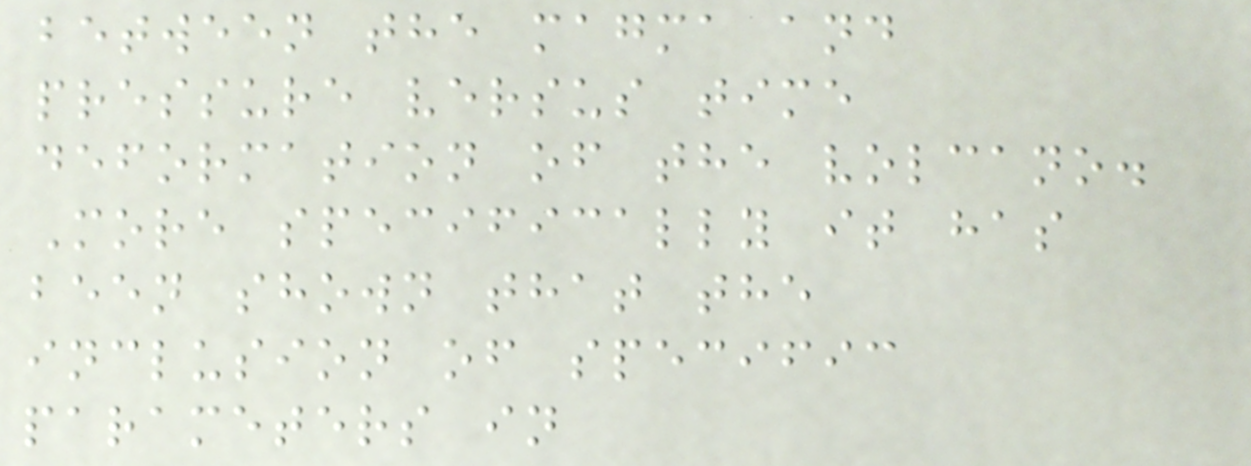between the magma and
pressure versus time
deformation of the volcano.
More specifically it has
been shown that the
inclusion of specific
parameters in
